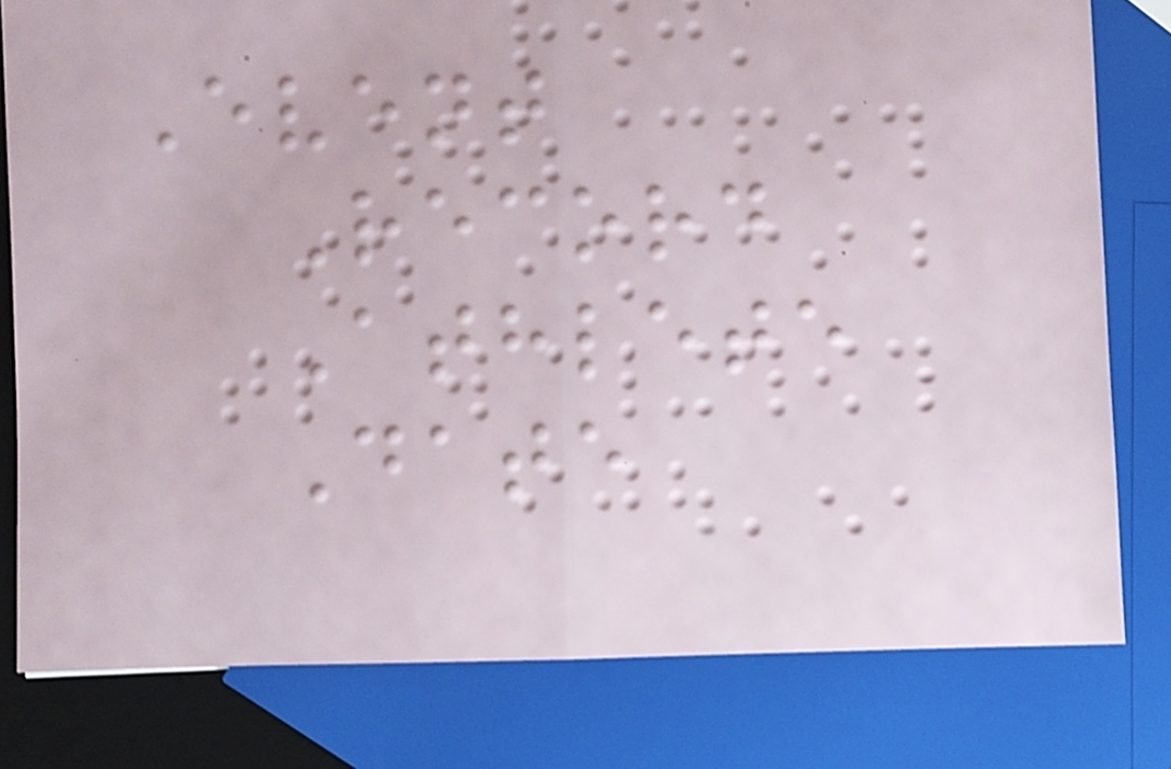Event
Record
Athlete
Date
